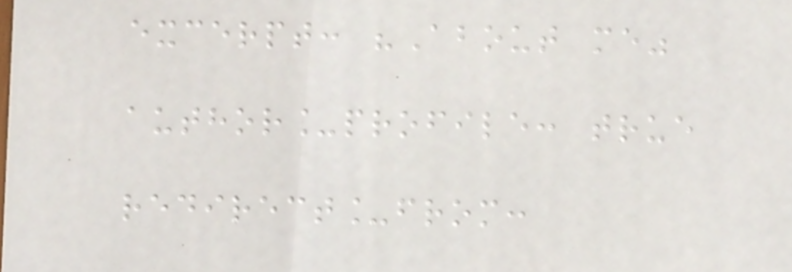excerpt: "About me"
author_profile: true
redirect_from:
